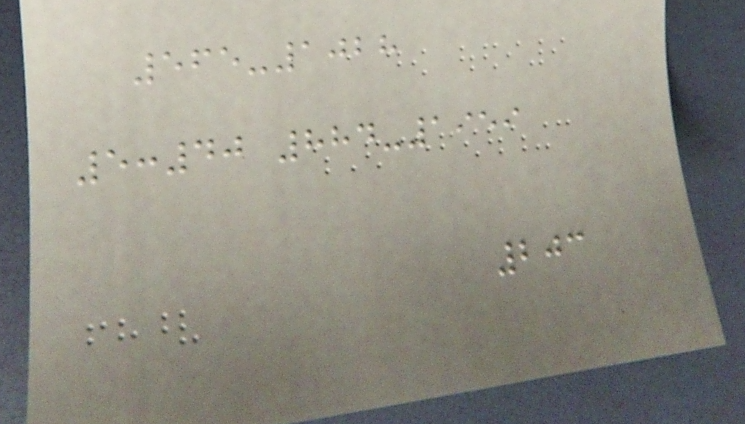565-1028
5:40 884-1959
203
